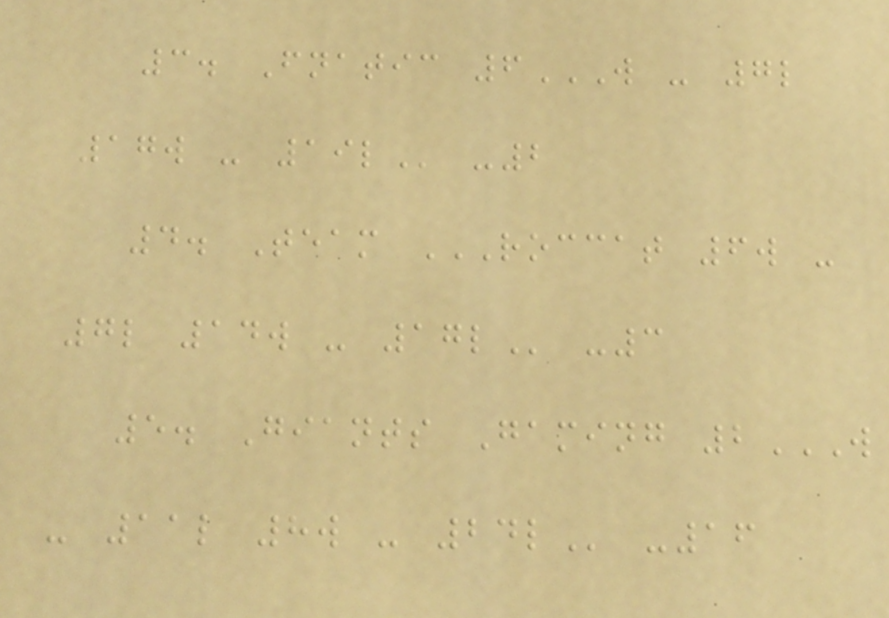3. Fnatic 6W - 7L
17W - 19L -2
4. Team ROCCAT 6W -
7L 14W - 17L -3
5. Giants Gaming 2W
- 11L 8W - 24L -16
